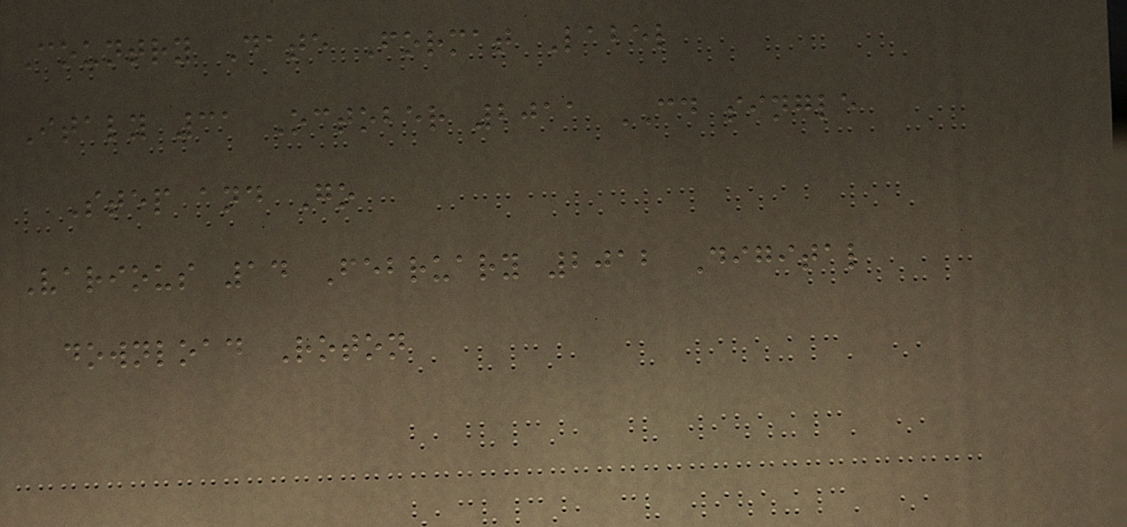Country Date Format Label
Italy 31 October 2011 CD single
Step and Go
Various 14 February 2012 Digital
download Roton
